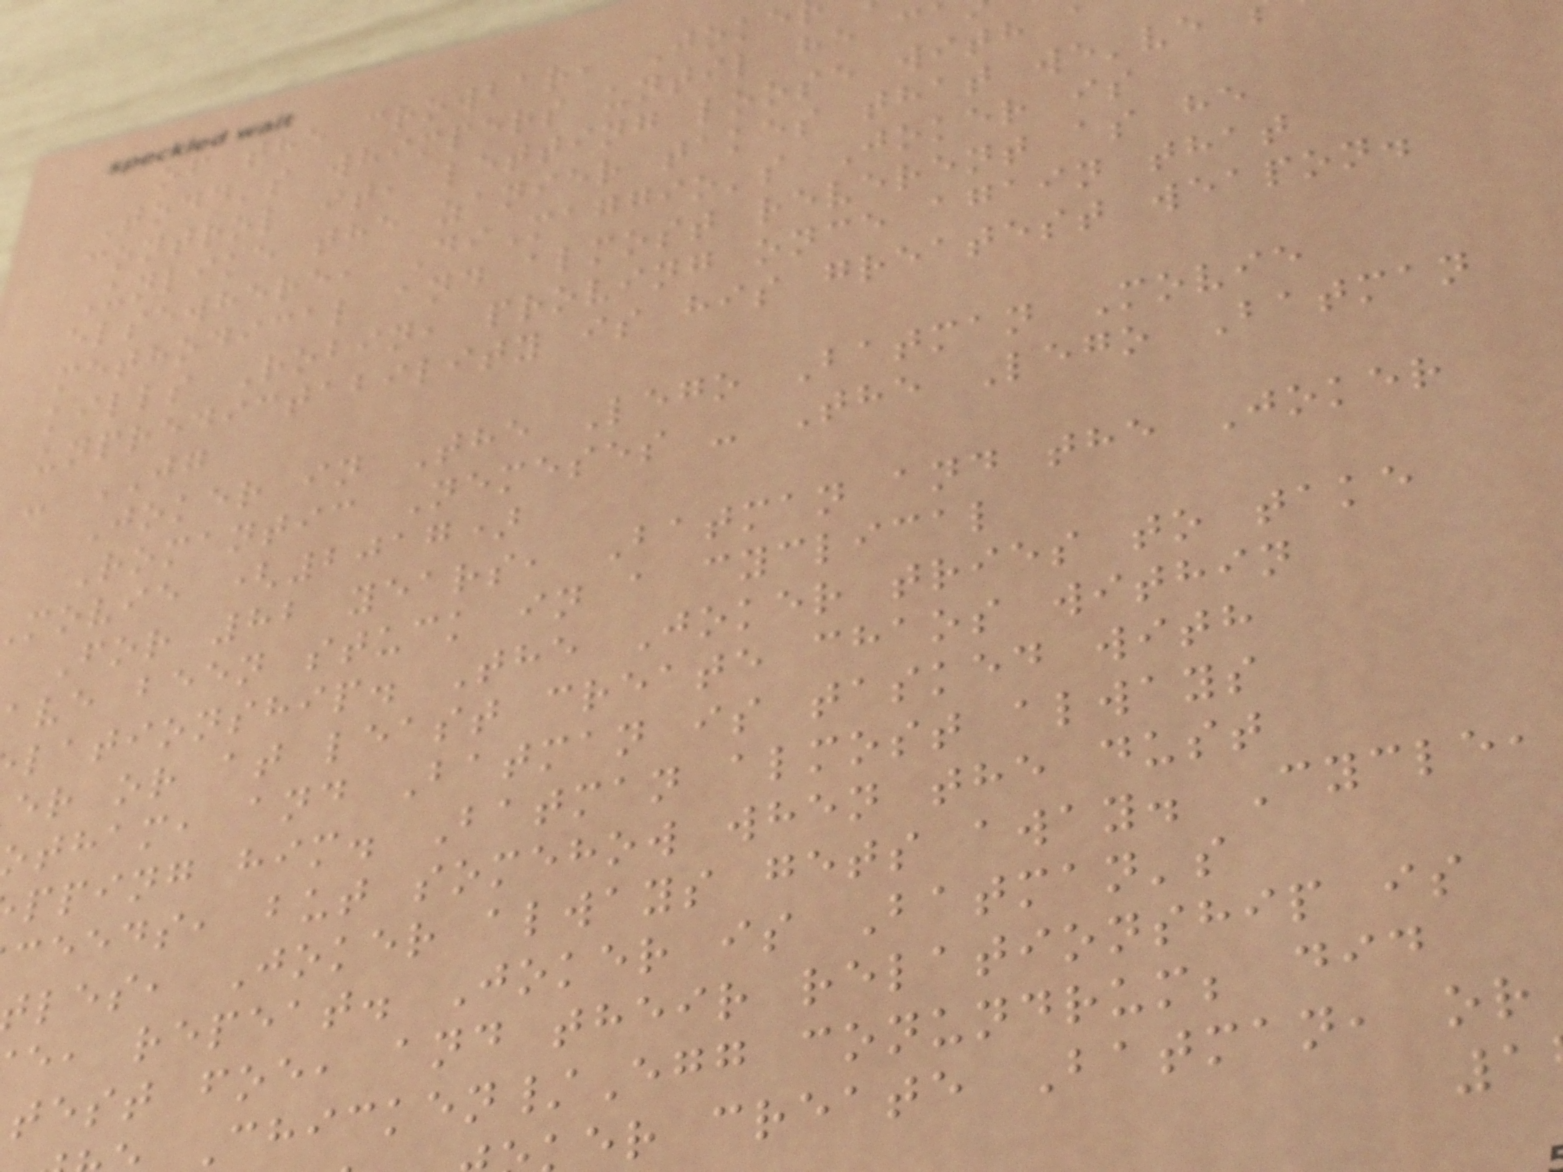of the crowbar, Joke
Todd's whimpers until he c
control it, letting loose with
Unlike the zanier takes that we've
elsewhere, DiMaggio's Joker is
methodical and almost reverent as he
kills Robin, proving once again that
unpredictability is his greatest weapon.
- JG
Joker in The Lego Batman Movie
Romantic Nemeses - The Lego Batman
movie (2017)
For 82 years, Batman and the Joker
ave been stuck in a cyclical
lationship. The Joker tries to take
er or at least create chaos within
otham, and Batman is tasked with
pping him. Batman almost always
ceeds, but somehow when the dust
les, Joker always gets away. Cycle,
e, repeat. Joker is Batman's
test foe, and their relationship is
Chicken/Egg conundrum; did
er create Batman, or
